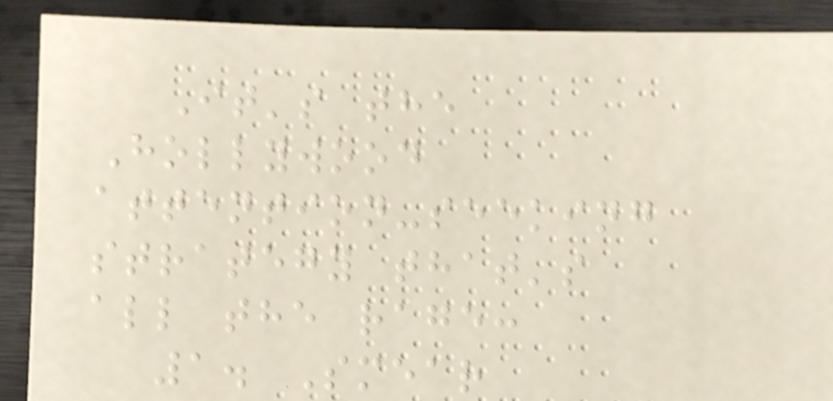It's the
Hollywood
attention-seeking
strategy that's
all the rage:
1. Smear
